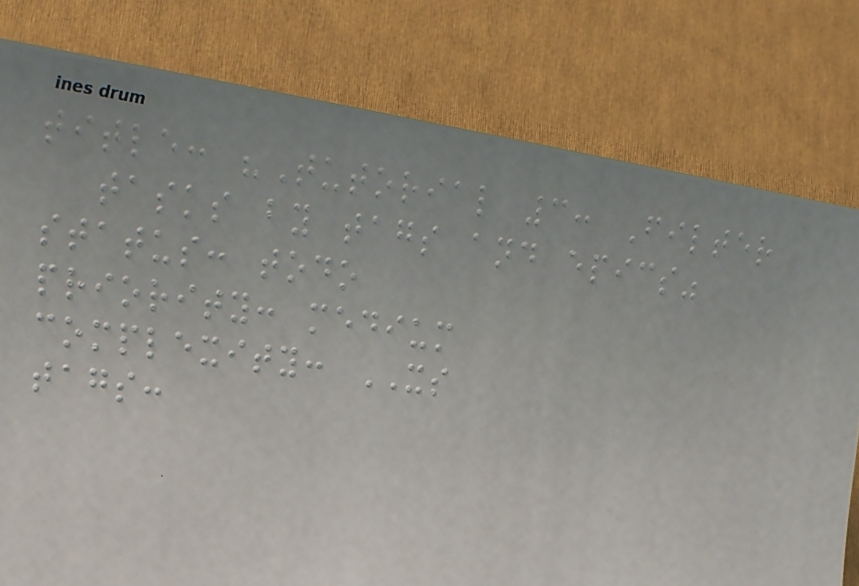title: "Tutorial 3: Filter
tasks by tags and epics"
status: todo
priority: medium
complexity: XS
tags:
